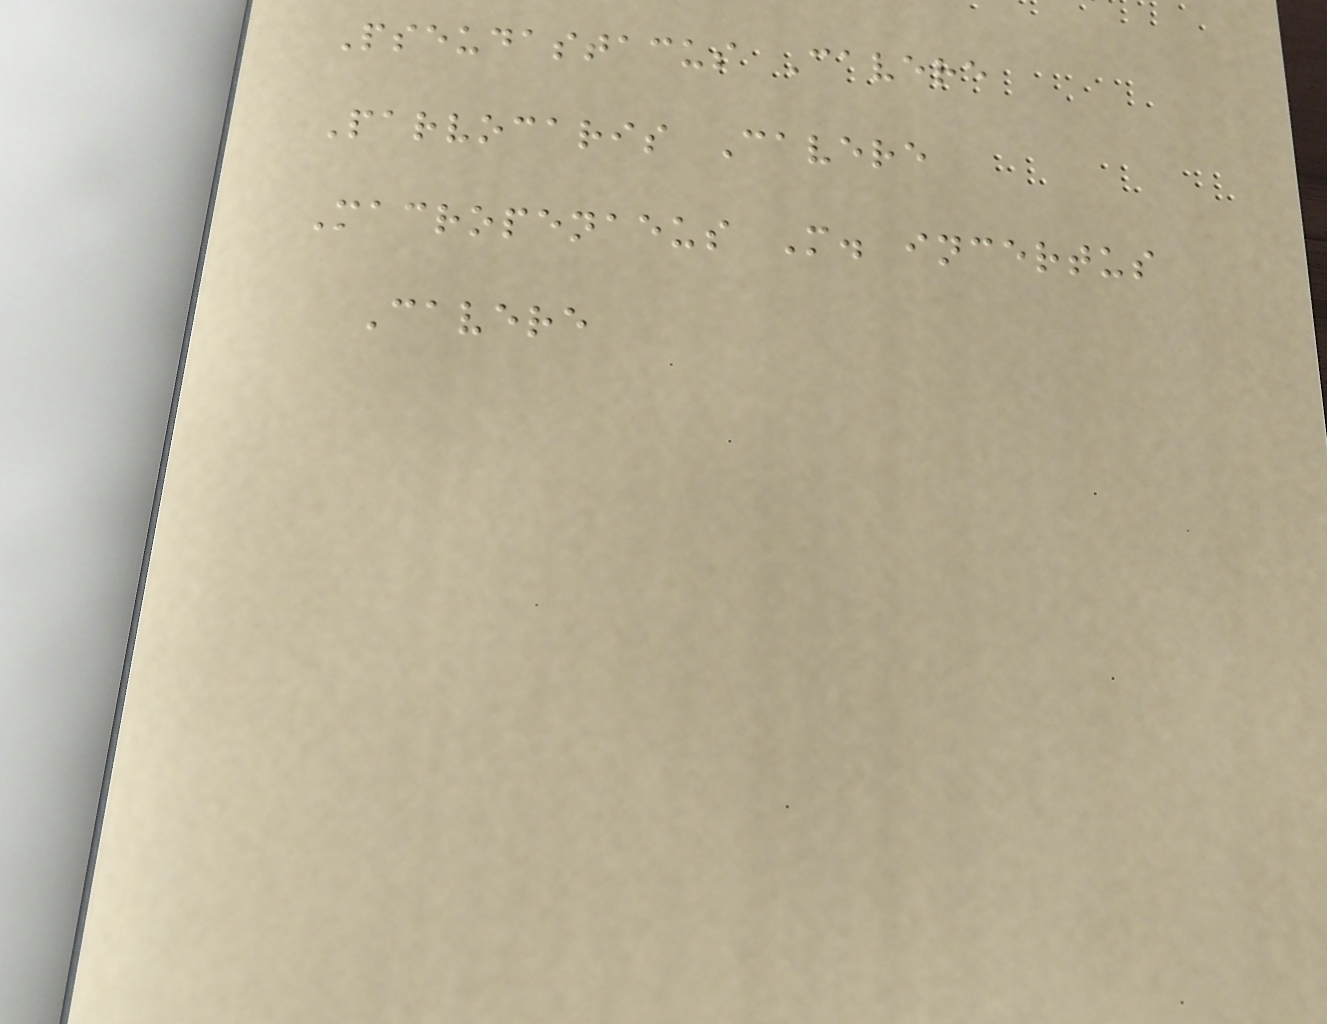Pseudastacus Cavere
Parvocaris Cavere
Macropenaeus M. incertus
Cavere
